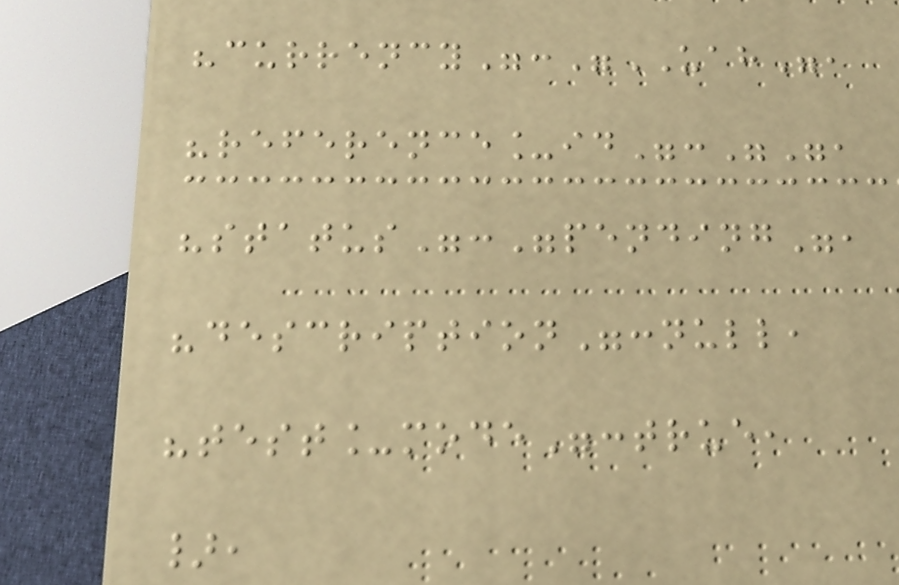"currency":"UAH",
"reference_id":"",
"status":"pending",
"description":null,
"test_mode":true,
},
